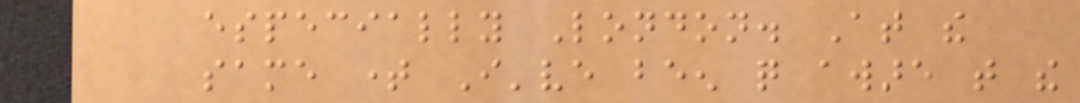especially London. At the
same time I've been quite aware that the
